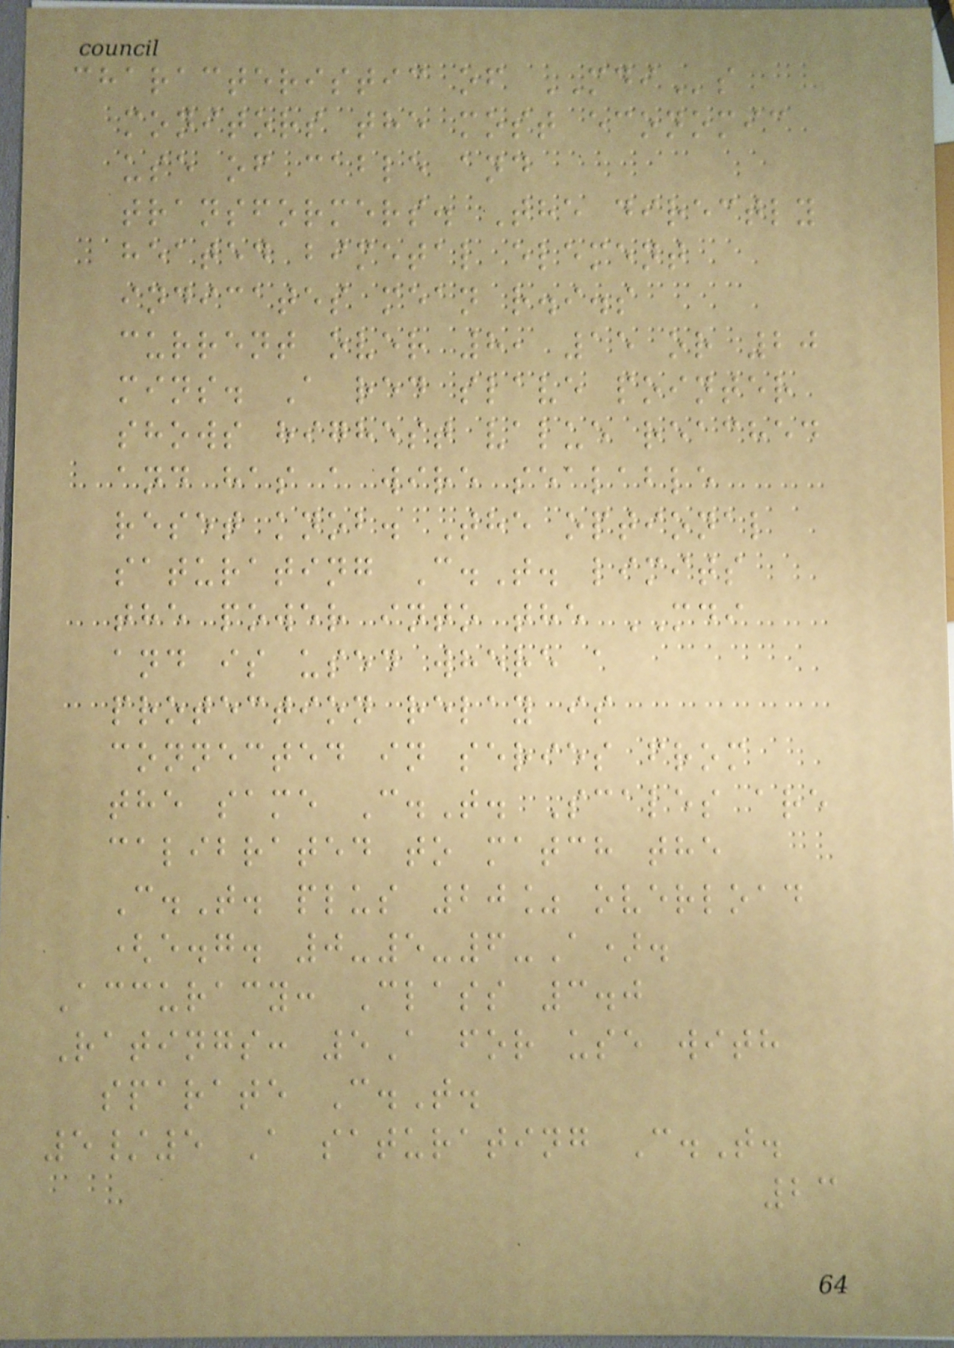characteristic of MDIs
monitors the most economic
use of cable and
transformers. The directly
heated bimetal element
indicates mean r.i.s
current over 8, 15 or 20
mins. A red slave pointer
shows highest value reached
and has a wire sealable
reset knob. The optional
saturating C.T. limits
the power into the MDI
and is used where a
protection relay is
connected in series from
the same C.T. Scales are
calibrated to match the
C.T. plus 20% overload
(e.g. 0-5-6-A).
Accuracy: Class 3.0
Ratings: 5A for use with
sparate C.T.
5/5 A saturating C.T.
23
